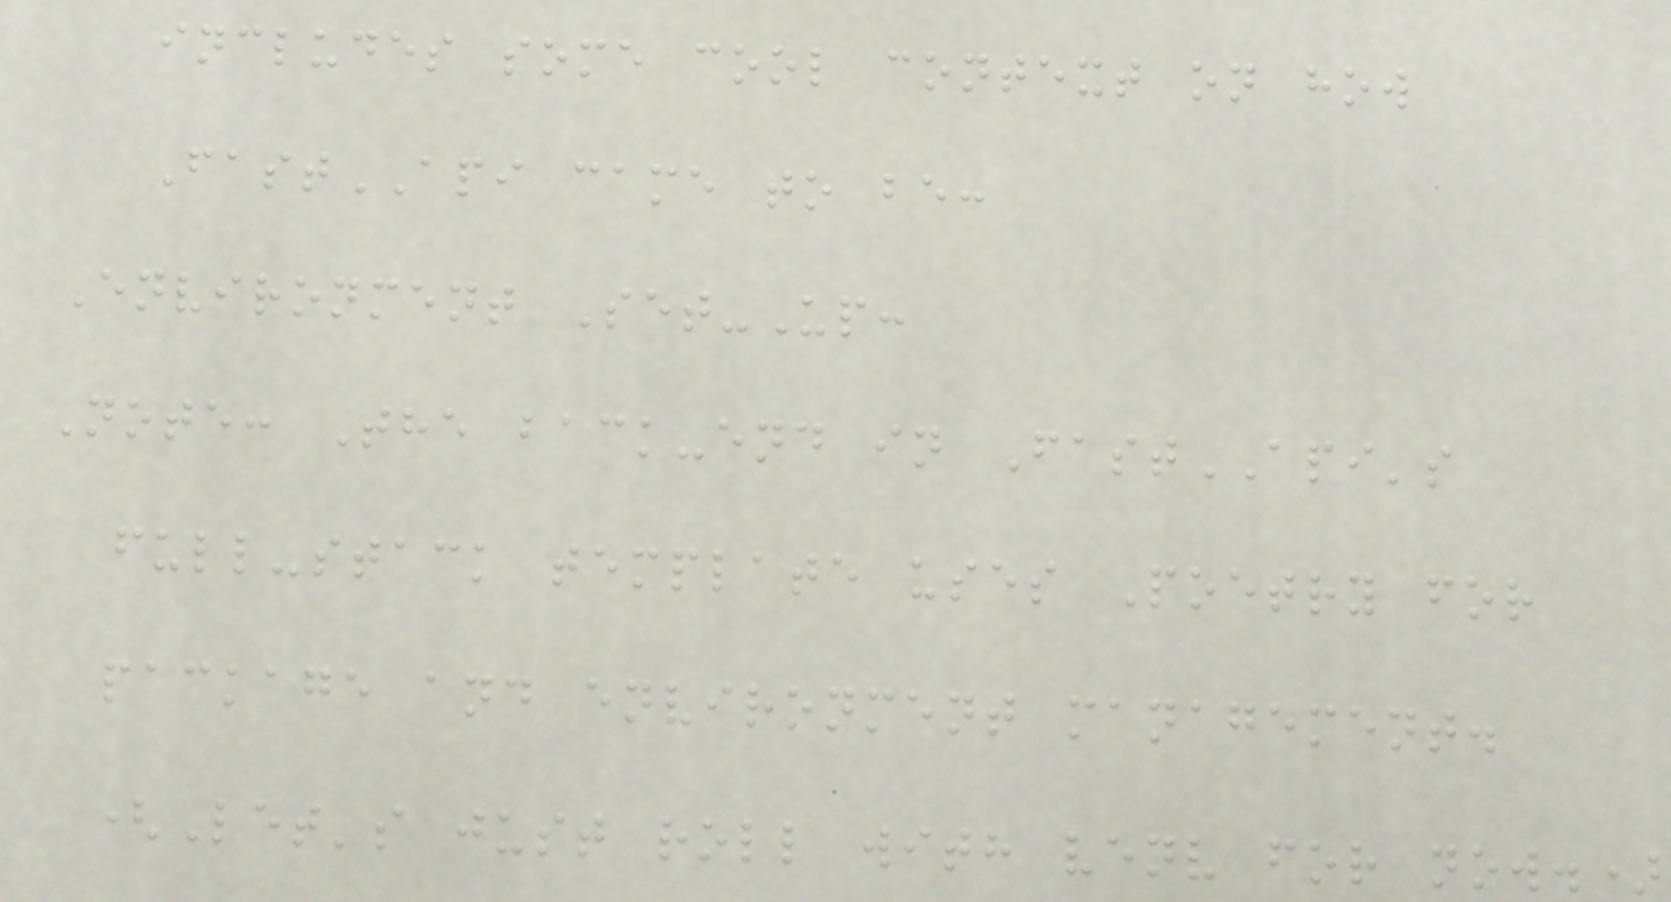includes some cool context on how
FastAPI came to be:
Environment Set-Up:
Note: The back-end in FastAPI's
full-stack template uses Poetry for
package and environment management.
(Let's just roll with venv for now.)
